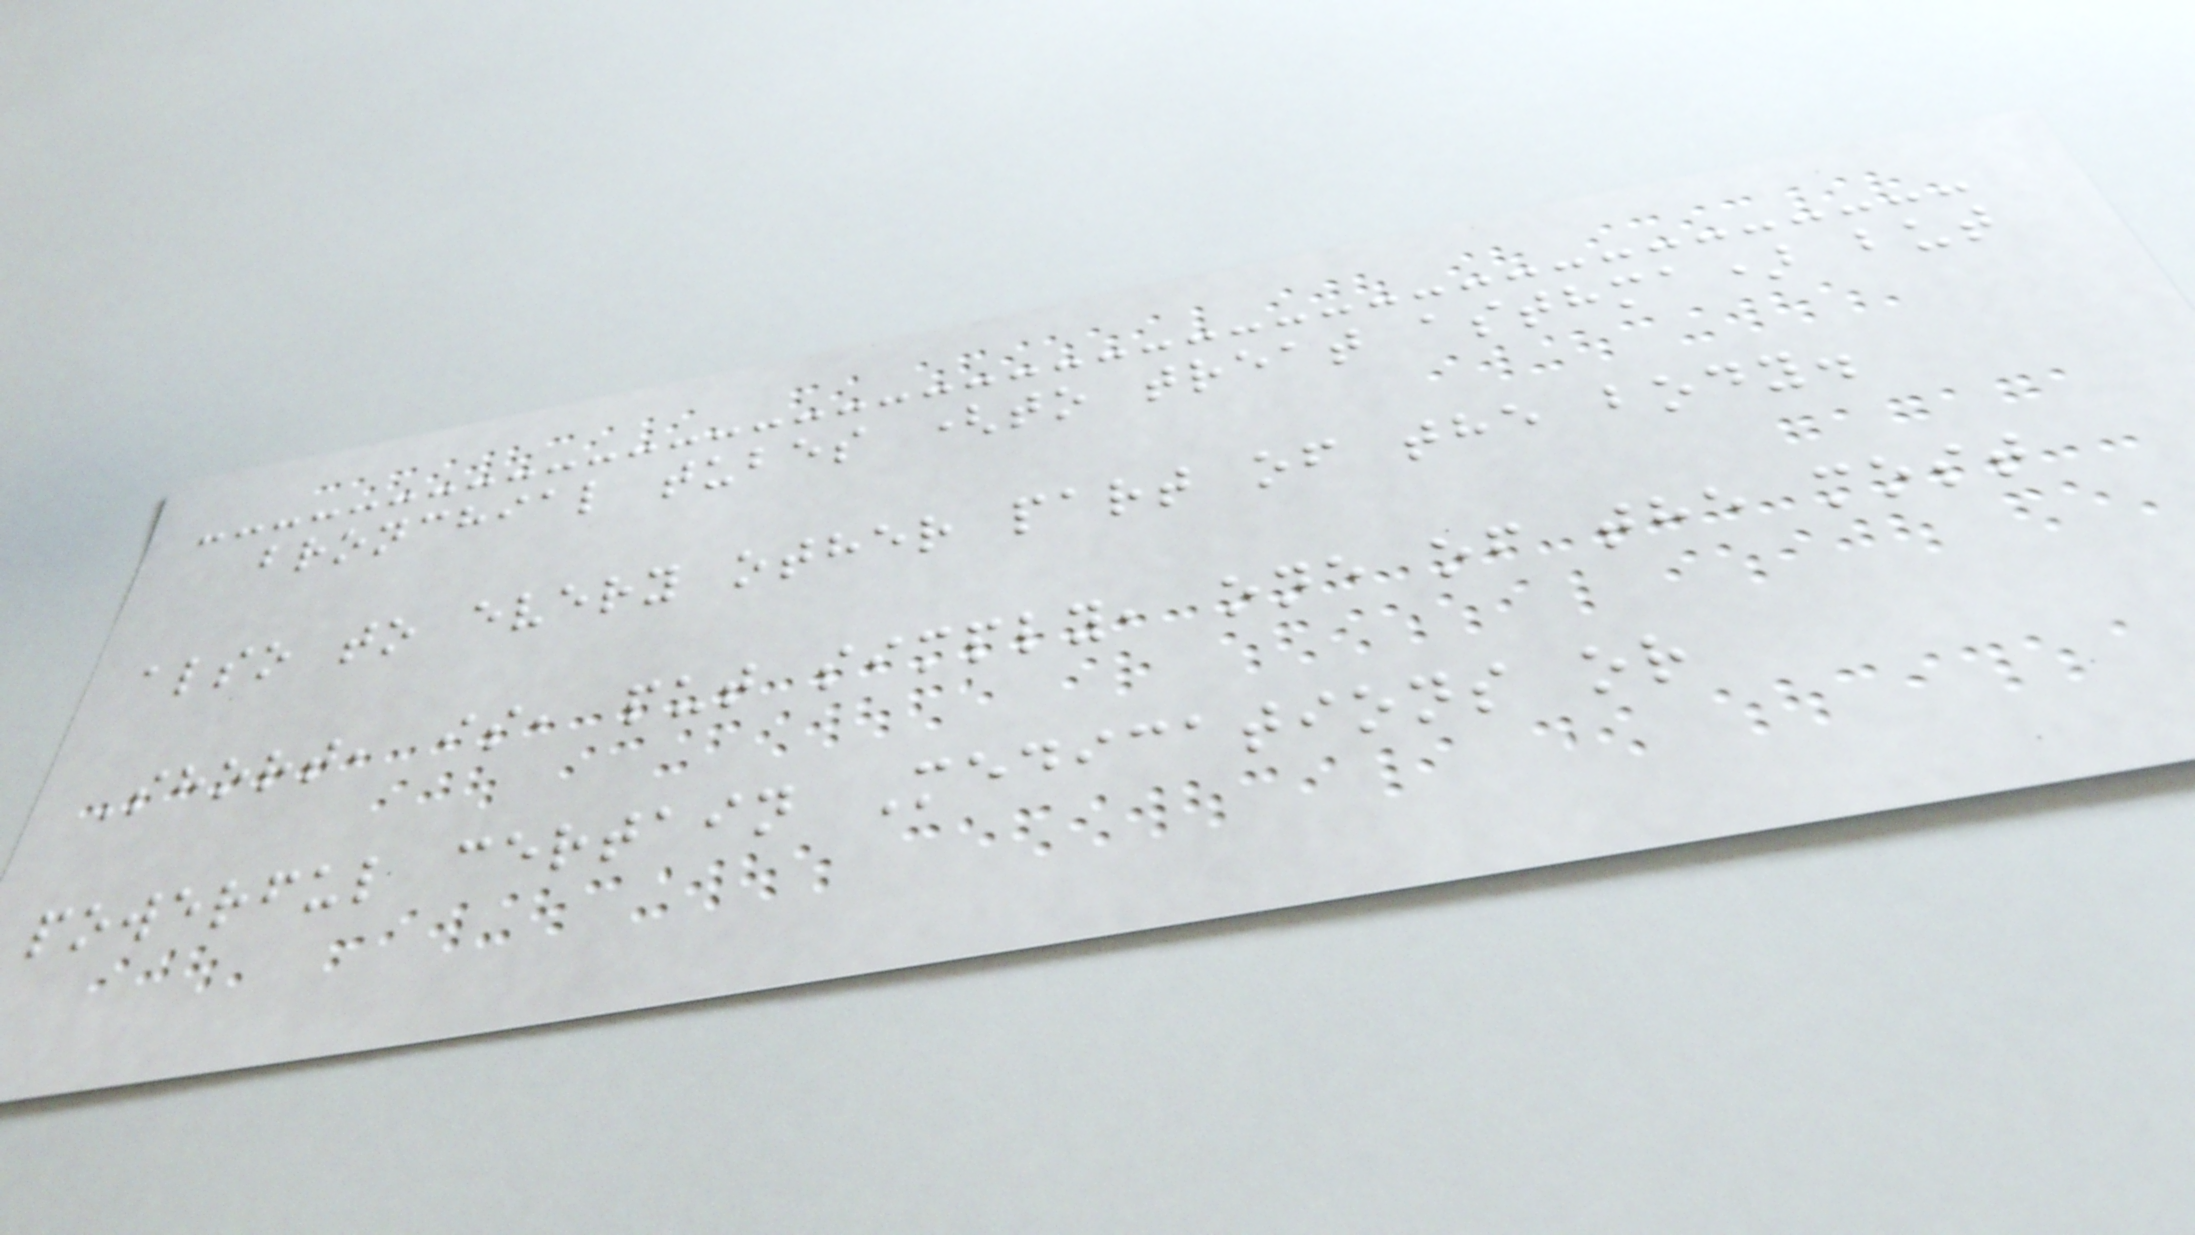bronchial tubes (to treat asthma) but
also to every other part of the body.
Short, is, put simply, one of the most
powerful certain Medications or
